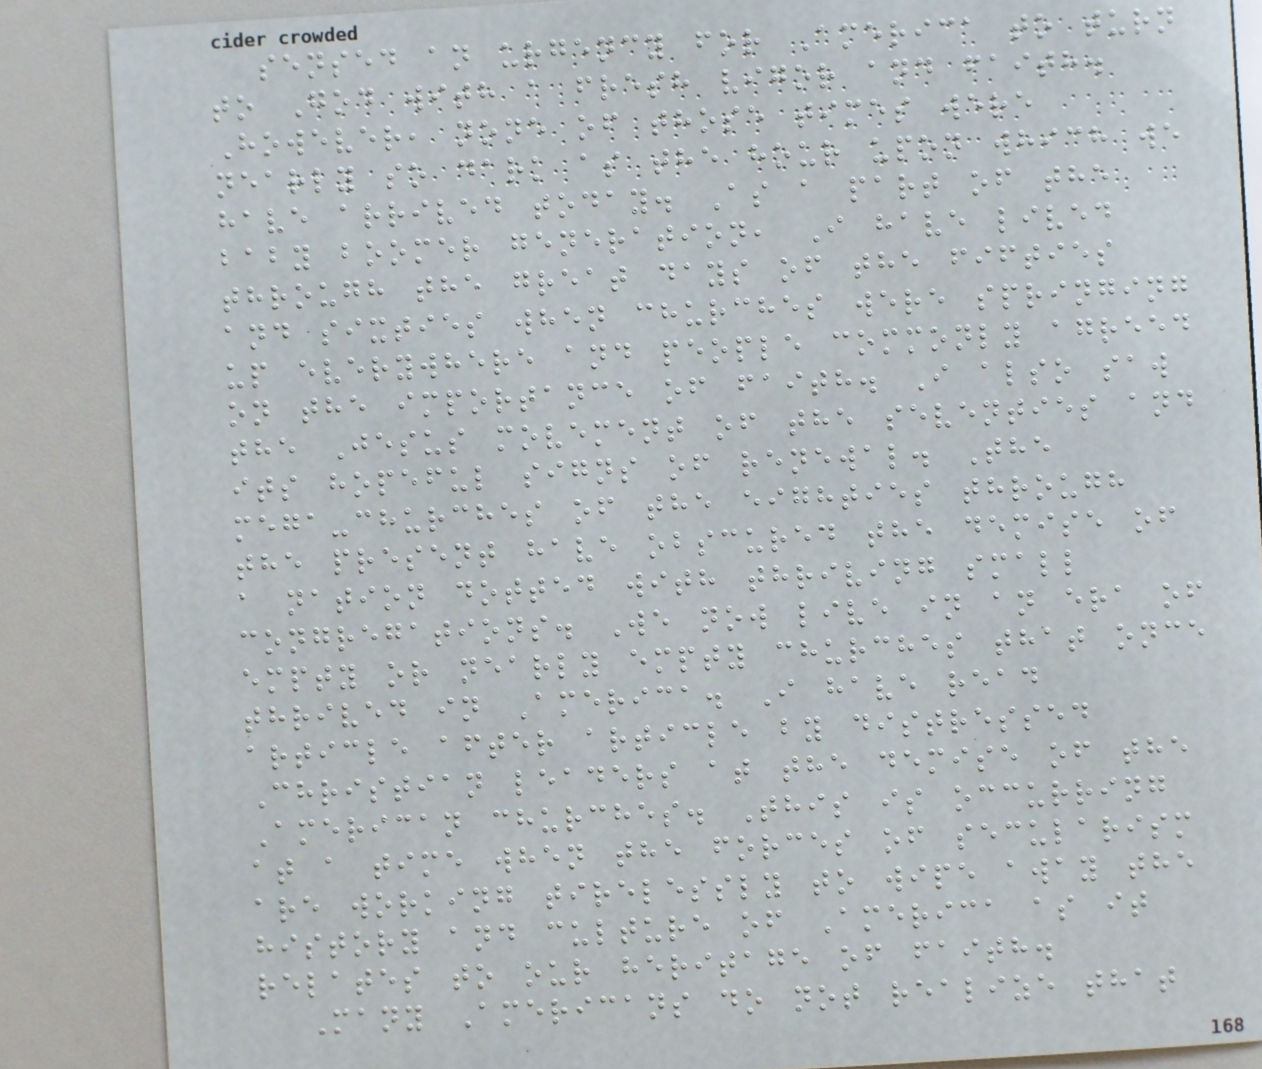sensed an urgency for America to turn
to God with a fresh vigor and faith.
However, none of those times were
nearly so dark as the hour upon which we
have arrived today. As a part of the
baby boomer generation, I have lived
through the great days of the fifties
and sixties when churches were springing
up everywhere and people commonly agreed
on the importance of faith. I also saw
the Jesus movement of the seventies and
its hopeful signs of renewal. The
mega-churches of the eighties through
the present have obscured the demise of
a nation dotted with thriving small
congregations. We now live in an era of
empty or nearly empty churches that once
thrived in America. I have read
article after article by distressed
Christian leaders at the demise of the
American churches. This is occurring
at a time when the forces of secularism
are working tirelessly to wipe away the
history and culture of America as it
relates to our heritage of faith.
Many Americans do not realize that
